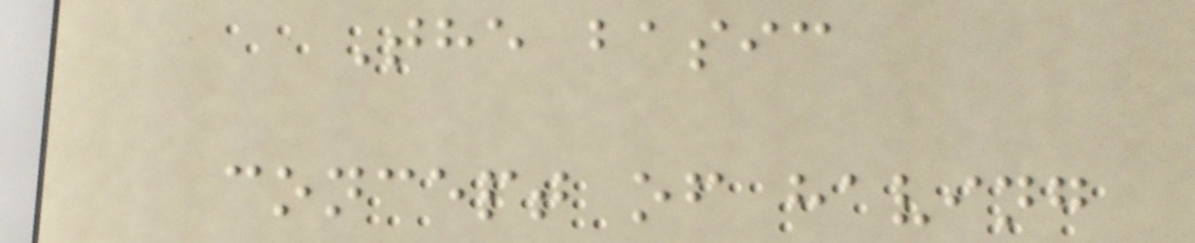The basic
concept of having
